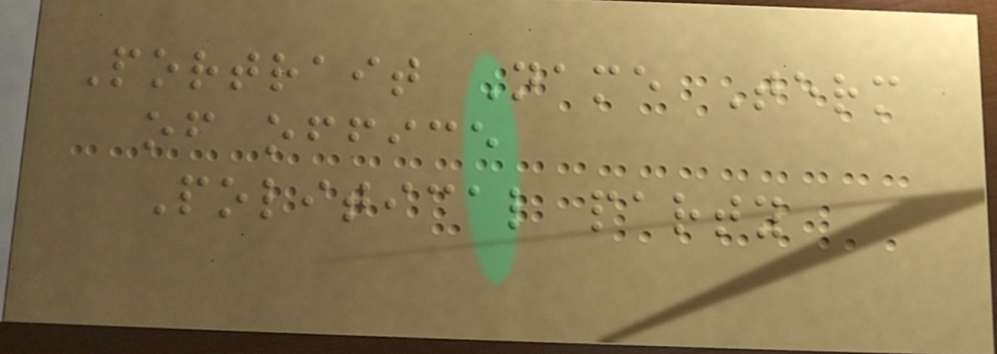Portrait Name Term
of office
Political party
